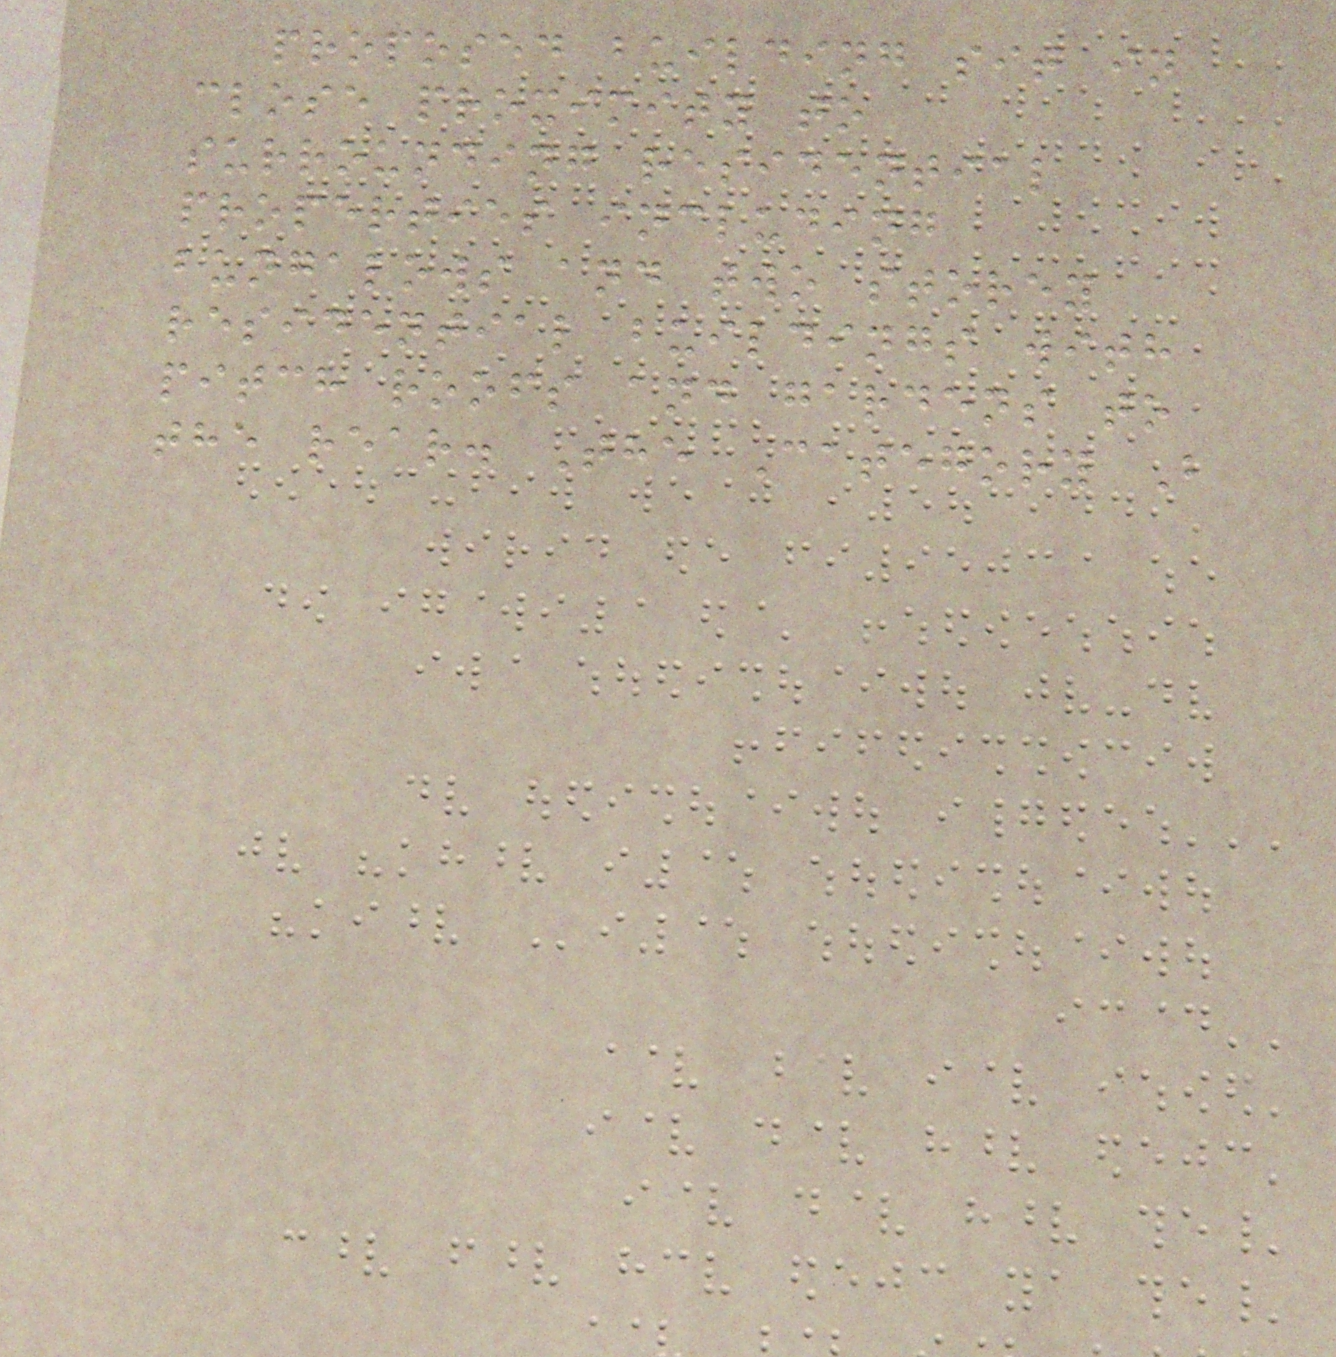proposed building sit in
close proximity to
surrounding residential
properties including
bungalows and two storey
residential buildings with
pitch roofs and gardens to
the rear. The Category B
